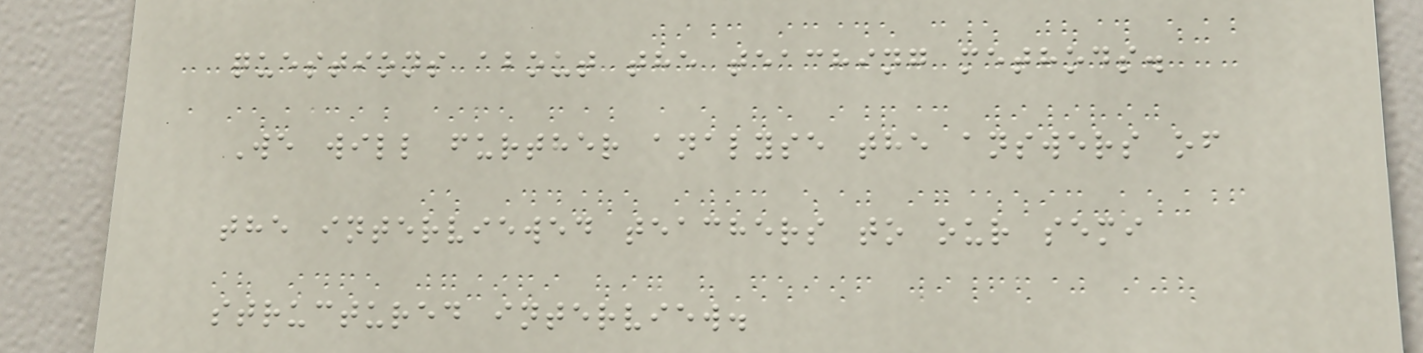questions about the teaching methods.
We will further analyse the answers of
the interviewed teachers to our semi
structured interview.
